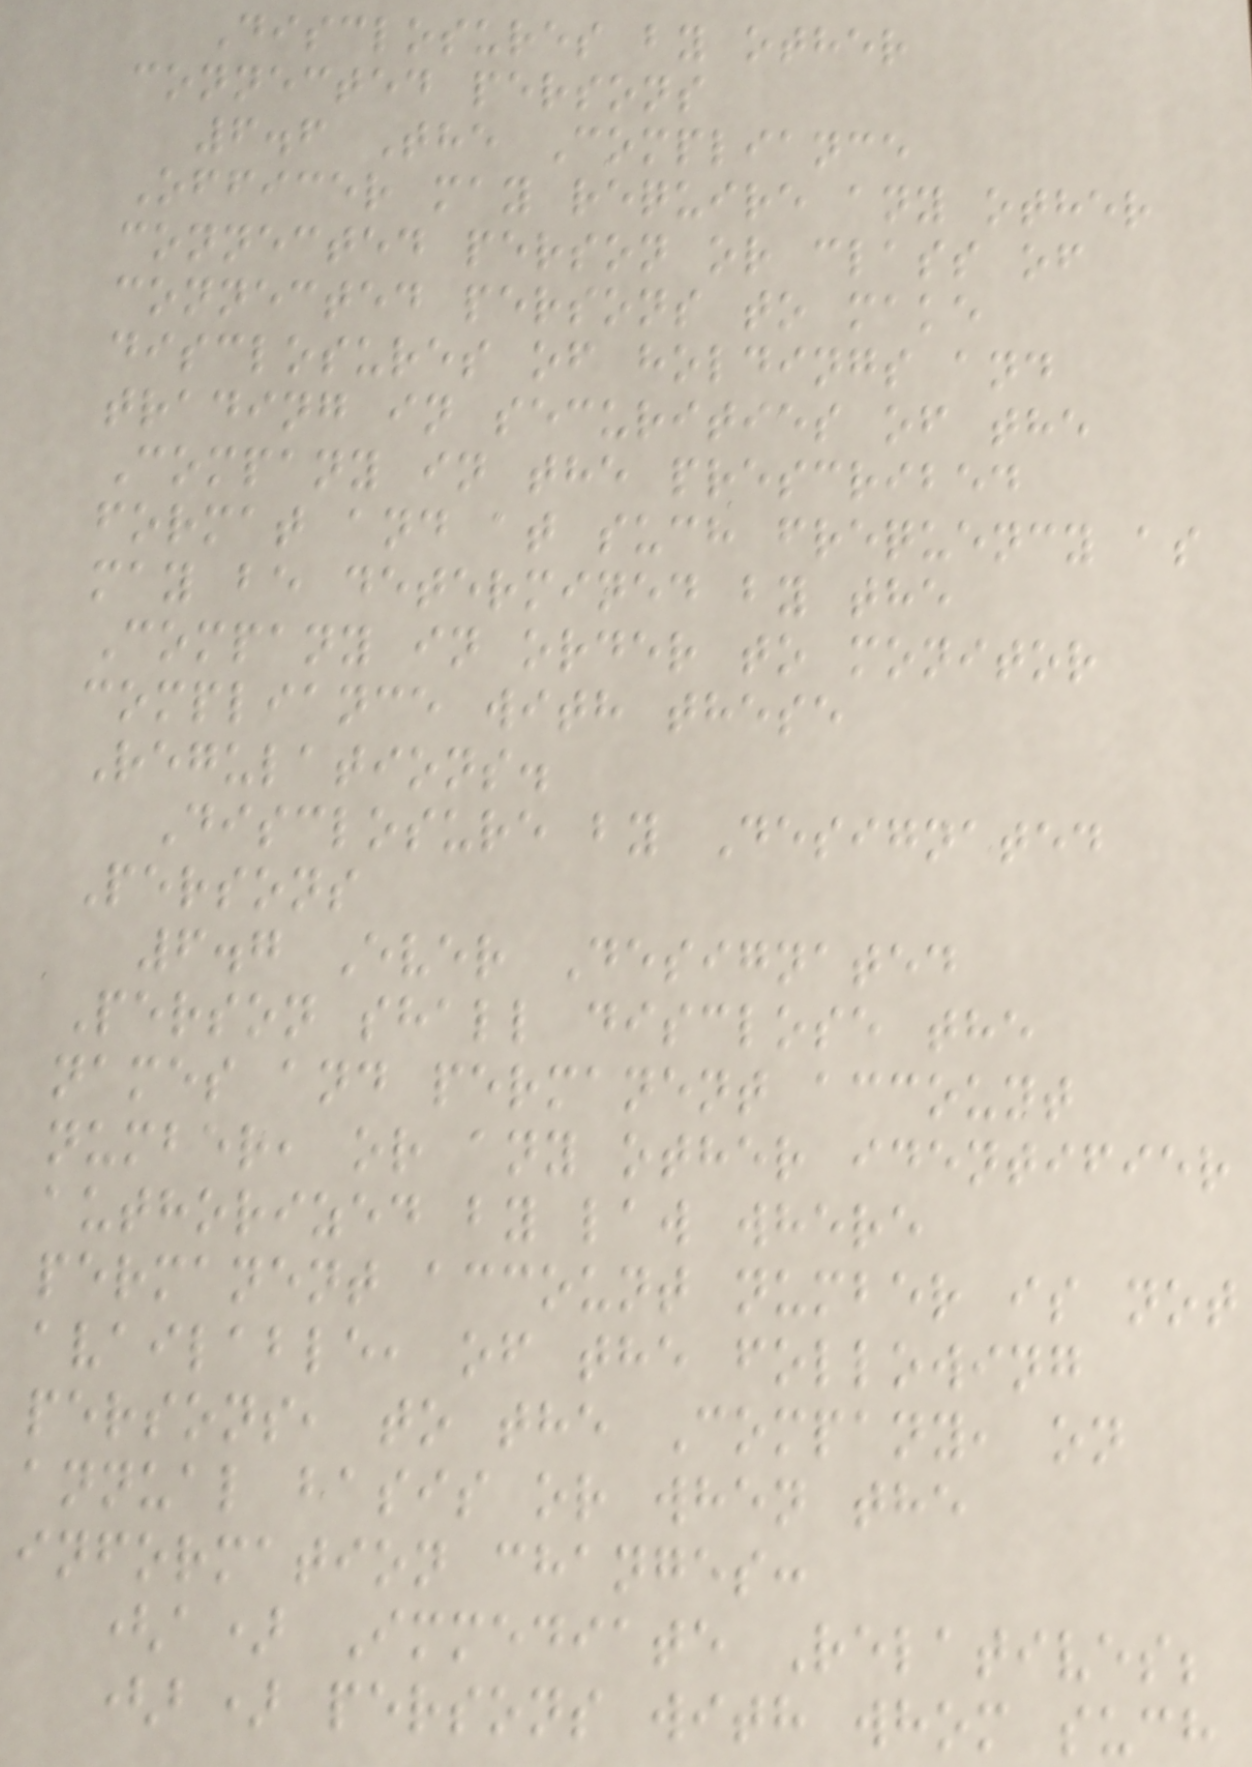Disclosures by other
connected persons
6.6 The Compliance
Officer may require any other
connected person or class of
connected persons to make
disclosures of holdings and
trading in securities of the
Company in the prescribed
format and at such frequency as
may be determined by the
Company in order to monitor
compliance with these
Regulations.
Disclosure by Designated
Persons
6.7 Ever Designated
Person shall disclose the
names and permanent account
number, or any other identifier
authorized by law where
permanent account number is not
available, of the following
persons, to the Company, on
annual basis or when the
information changes:
(a) Immediate Relatives;
(b) persons with whom such
